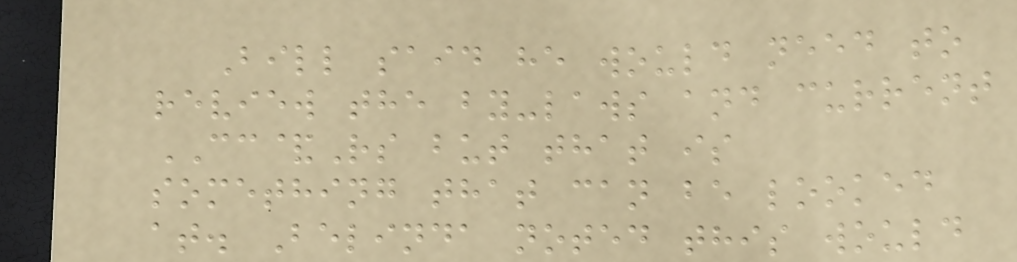Bill said he would need to
review the by-laws and current
CC&Rs but that is
something that can be looked
at. Belinda noted this would
